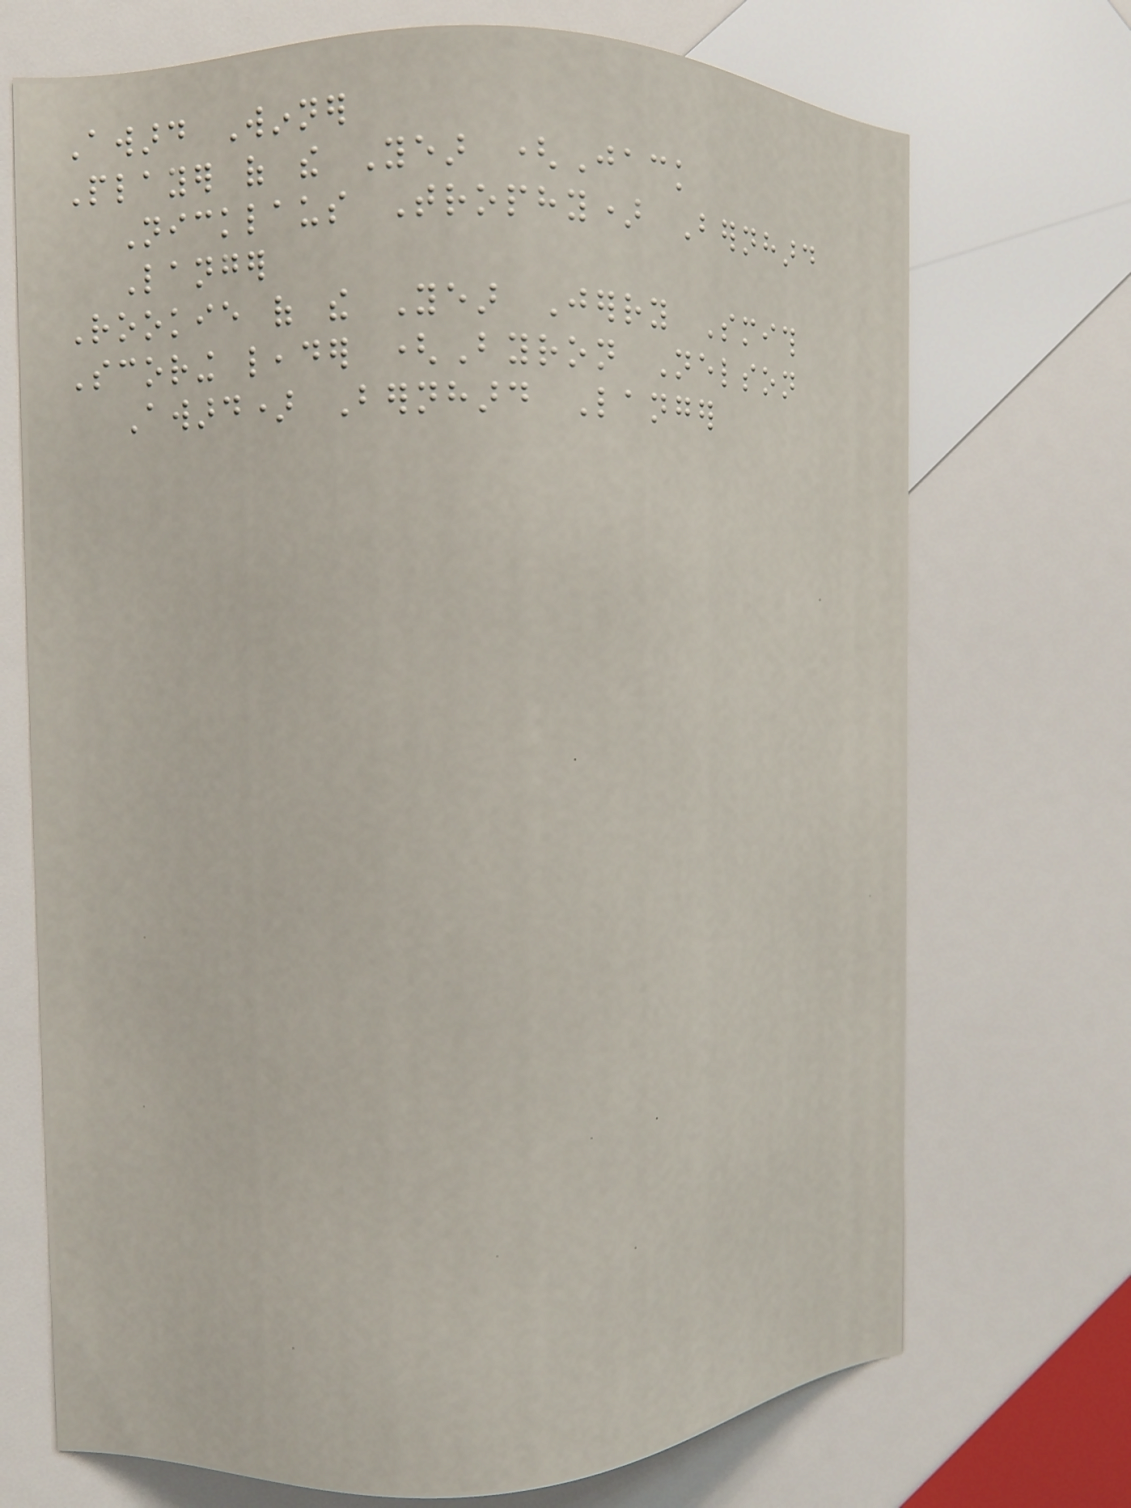Award Winner
Player of the Year (Jack
Nicklaus Trophy) Bernhard
Langer
Rookie of the Year Jerry Smith
Scoring leader (Byron Nelson
Award) Bernhard Langer
